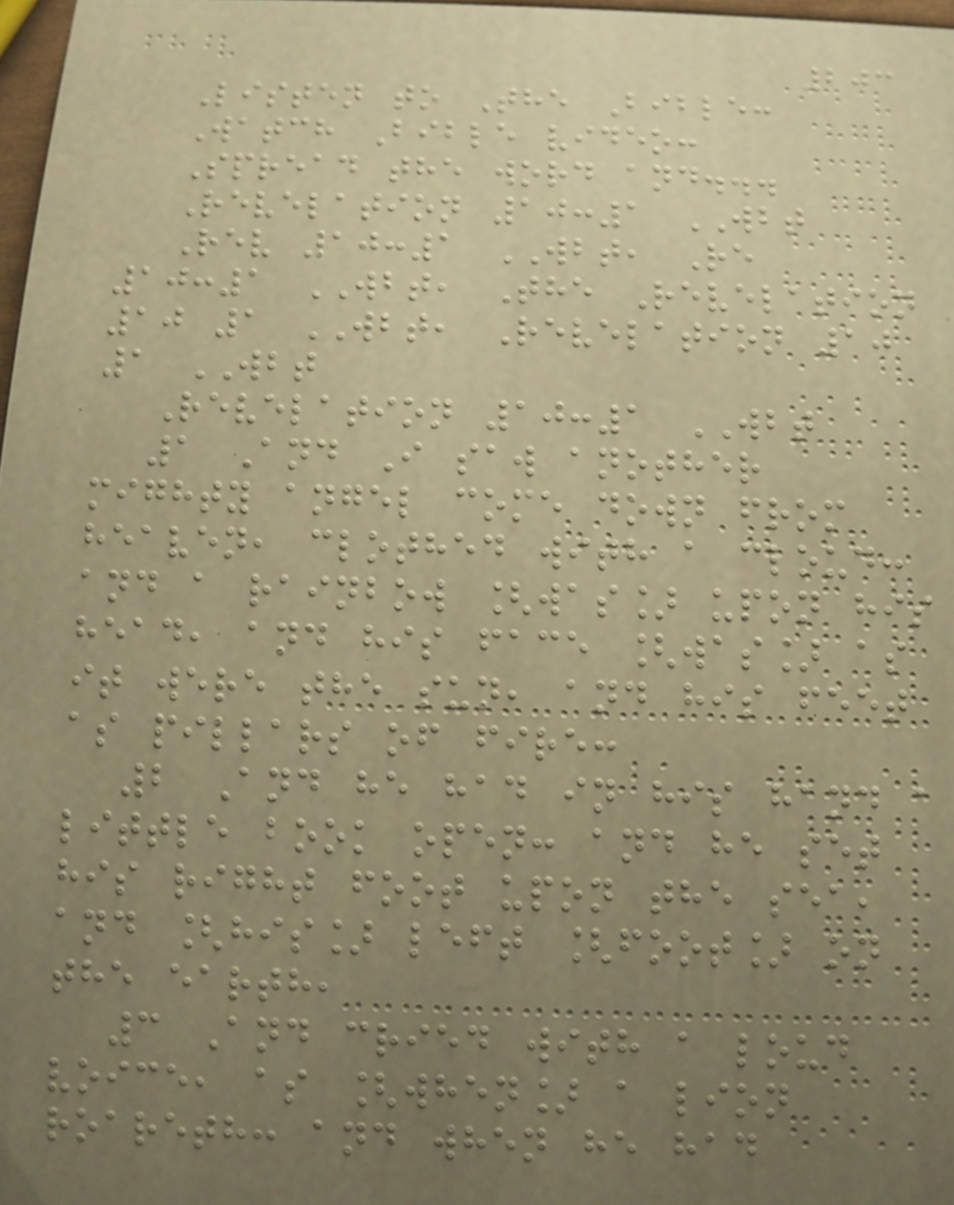203
Listen to The Bible:
Watch Bible video:
Spread the word and...
Revelation 10:1 WBT
Rev 10:1 WBT, Re
10:1 WBT, The Revelation
10 1 WBT, Revelation 10
1 WBT
Revelation 10:1 WBT
1 And I saw another
mighty angel come down from
heaven, clothed with a cloud:
and a rainbow [was] upon his
head, and his face [was] as
it were the sun, and his feet
as pillars of fire:
2 And he had in his hand a
little book open: and he set
his right foot upon the sea,
and [his] left [foot] on
the earth,
3 And cried with a loud
voice, as [when] a lion
roareth: and when he had
